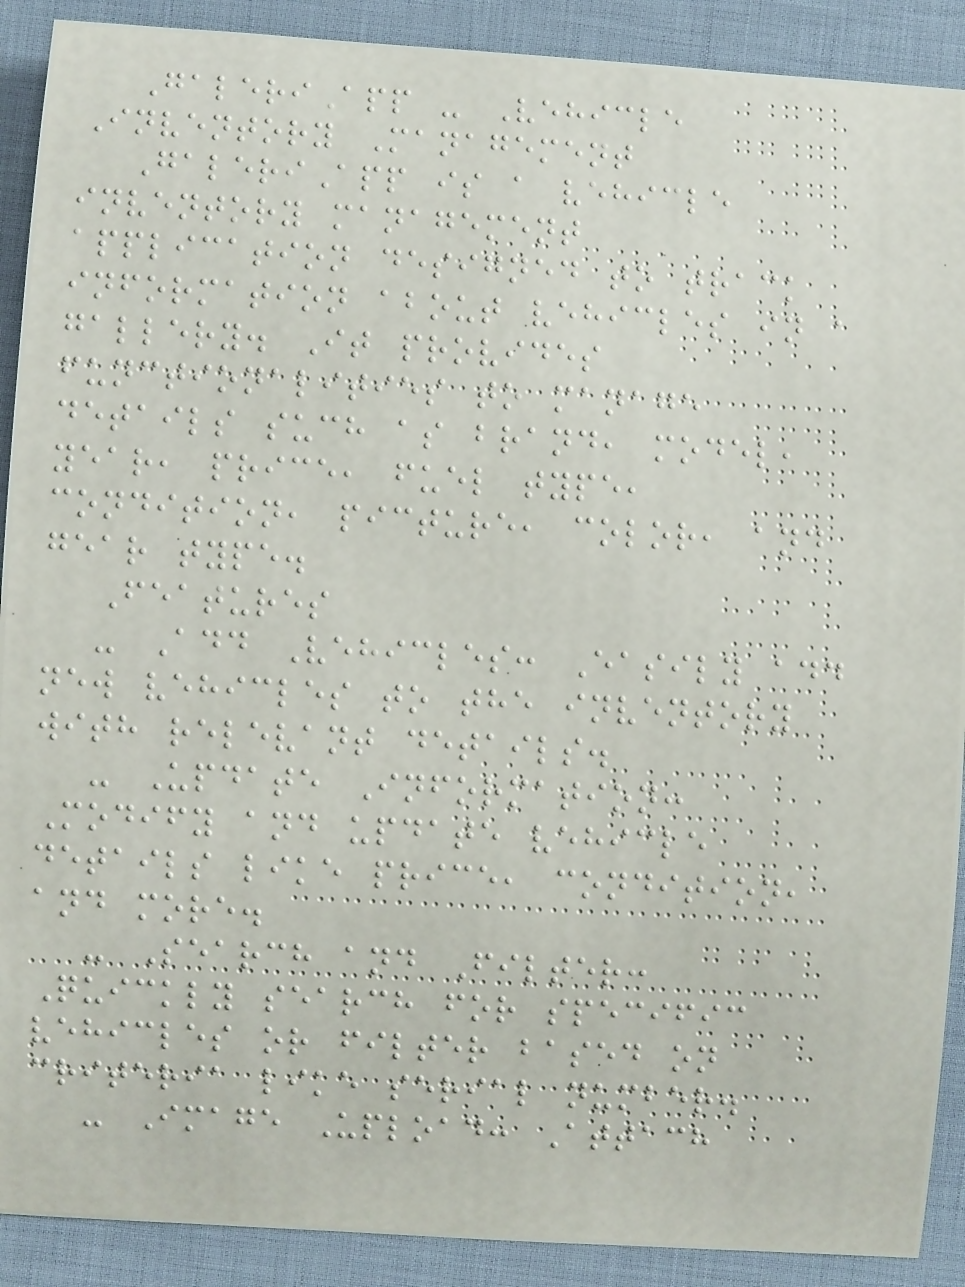GaleriApp - Vehicle
Inventory Management
GaleriApp is a vehicle
inventory management
application designed to track
information about vehicles in a
gallery. It provides
functionalities to manage
details such as brand, model,
year, price, fuel type,
condition, picture, color, and
gear type.
Features
- Add Vehicles: Easily add
new vehicles to the inventory
with relevant details.
- Update Information:
Modify and update vehicle
details like price, condition,
and more.
- Search and Filter:
Quickly search for specific
vehicles or filter based on
criteria like serial number.
- Image Upload: Attach
